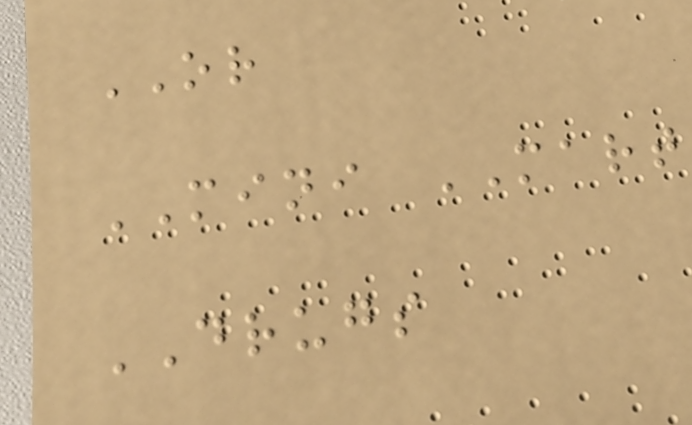OR
MINI MART
DRUGS
